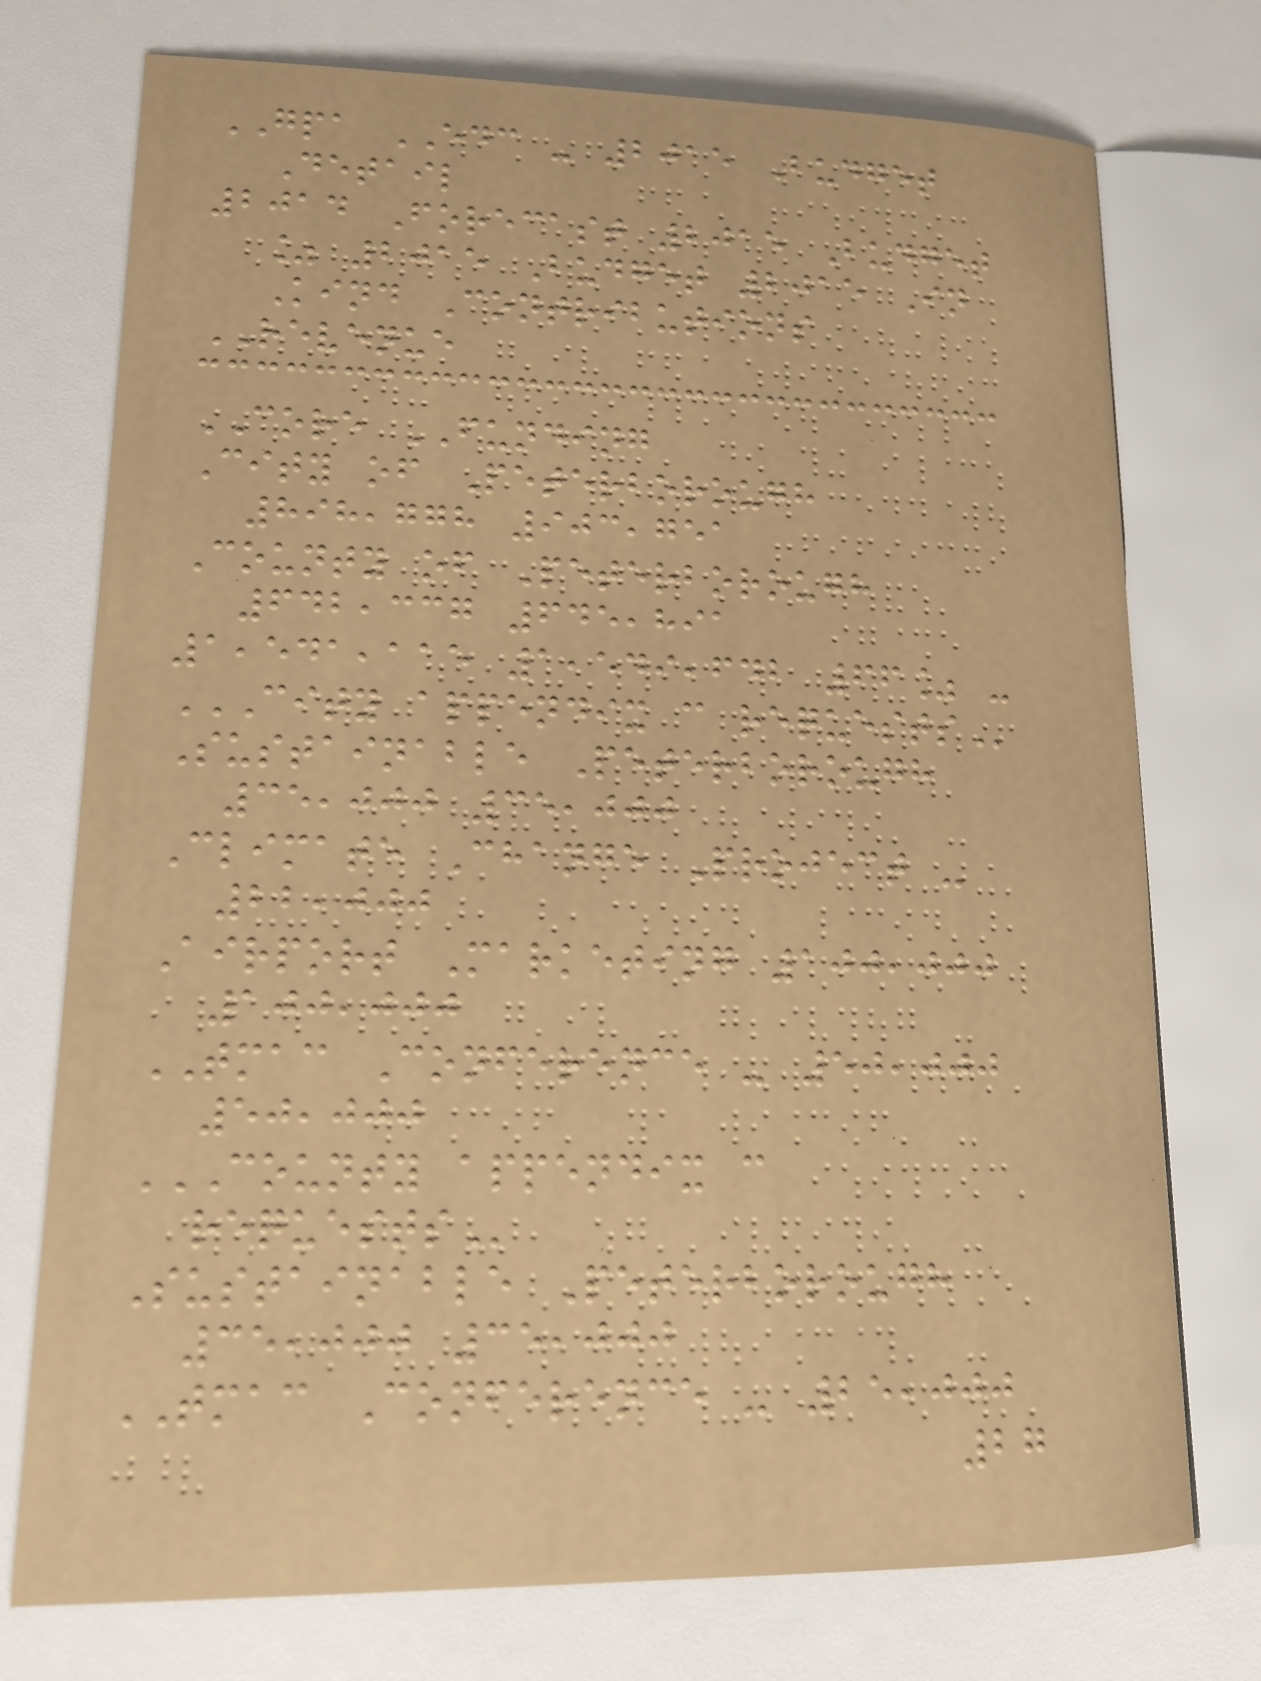GPA EDC - 2015 Budget
Detail
2014 Forecast 2015 Budget
% 2015 Budget 2015 In
Kind Contributions
REVENUE
CORE FUNDING
City of Peterborough
898,778 903,751
County of Peterborough
642,337 645,891
1,541,115 1,549,642 66% -
CITY APPENDIX C REQUESTS
Sustainable Peterborough
35,000 35,000
Climate Change Project -
22,000
Airport Marketing 100,000
100,000
TMAC Conference - 50,000
50,000
COUNTY APPENDIX C
REQUESTS
Sustainable Peterborough
35,000 35,000
TMAC Conference - 25,000
27
